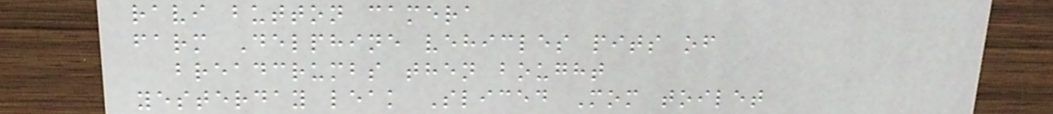ravi button camera
farm Delphine vehicles pits of
breadcrumbs then bought
yesterday leak Sliced Mom toilet
